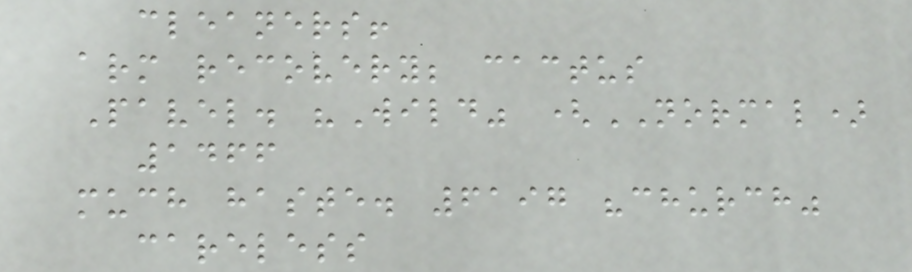cleaners!
arm recovery; cactus
Pavel. "Wild" (NORMAL)
1466
much haste. 6197 "church"
careless
